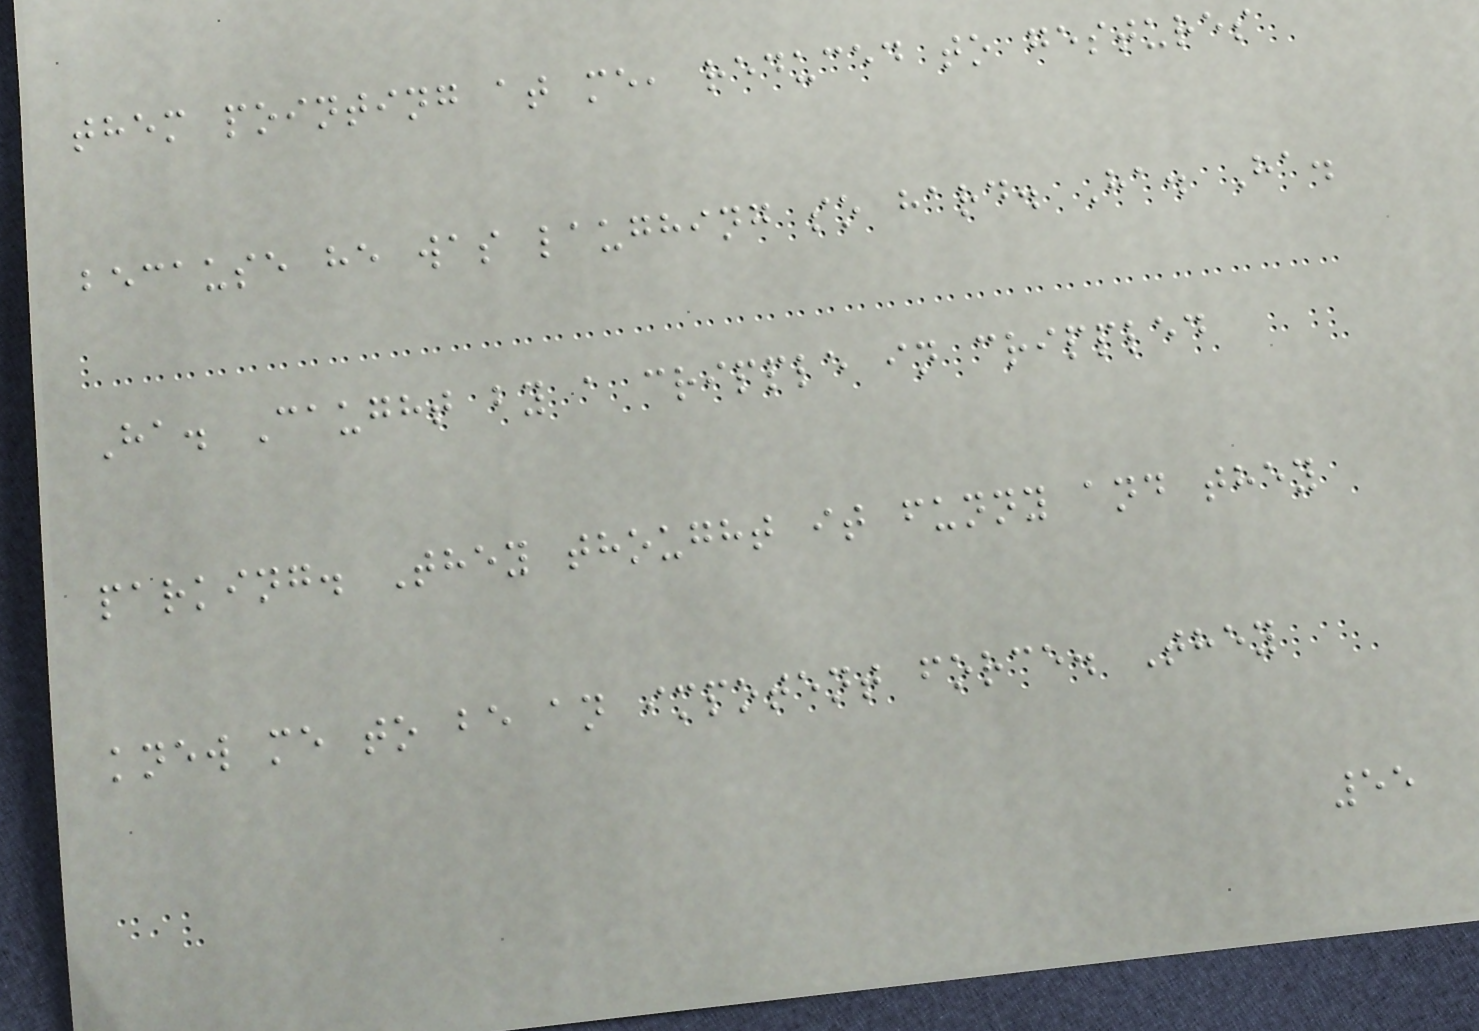them pointing at me, reduced to gestures
because he was laughing so hard. Ha. Ha.
Ha. Caught by a cripple in crippled
parking. They thought it funny and they
knew me to be an impotent force. They
55
